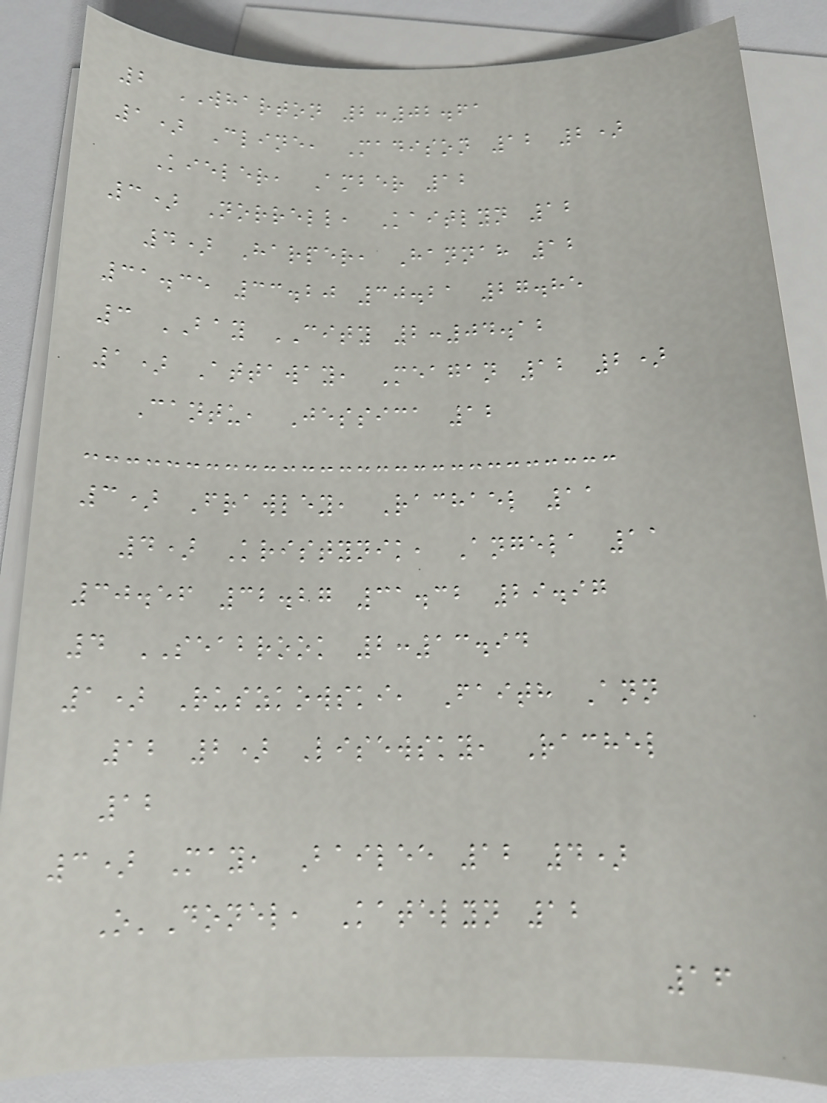2 WHARTON 2:02.61
1) Cline, Madison 12 2)
Kieler, Amber 12
3) Norrell, Kaitlyn 12
4) Harper, Hannah 12
31.35 33.20 30.21 27.85
3 BAY CITY 2:04.12
1) Attaway, Meagan 12 2)
Cantu, Jessica 12
3) Frawley, Rachael 11
4) Kristynik, Angela 11
30.56 32.27 31.32 29.97
4 SEABROOK 2:13.94
1) Ruszkowski, Faith Ann
12 2) Lisewsky, Rachel
12
3) May, Bailee 12 4)
O'Donel, Katelyn 12
16
